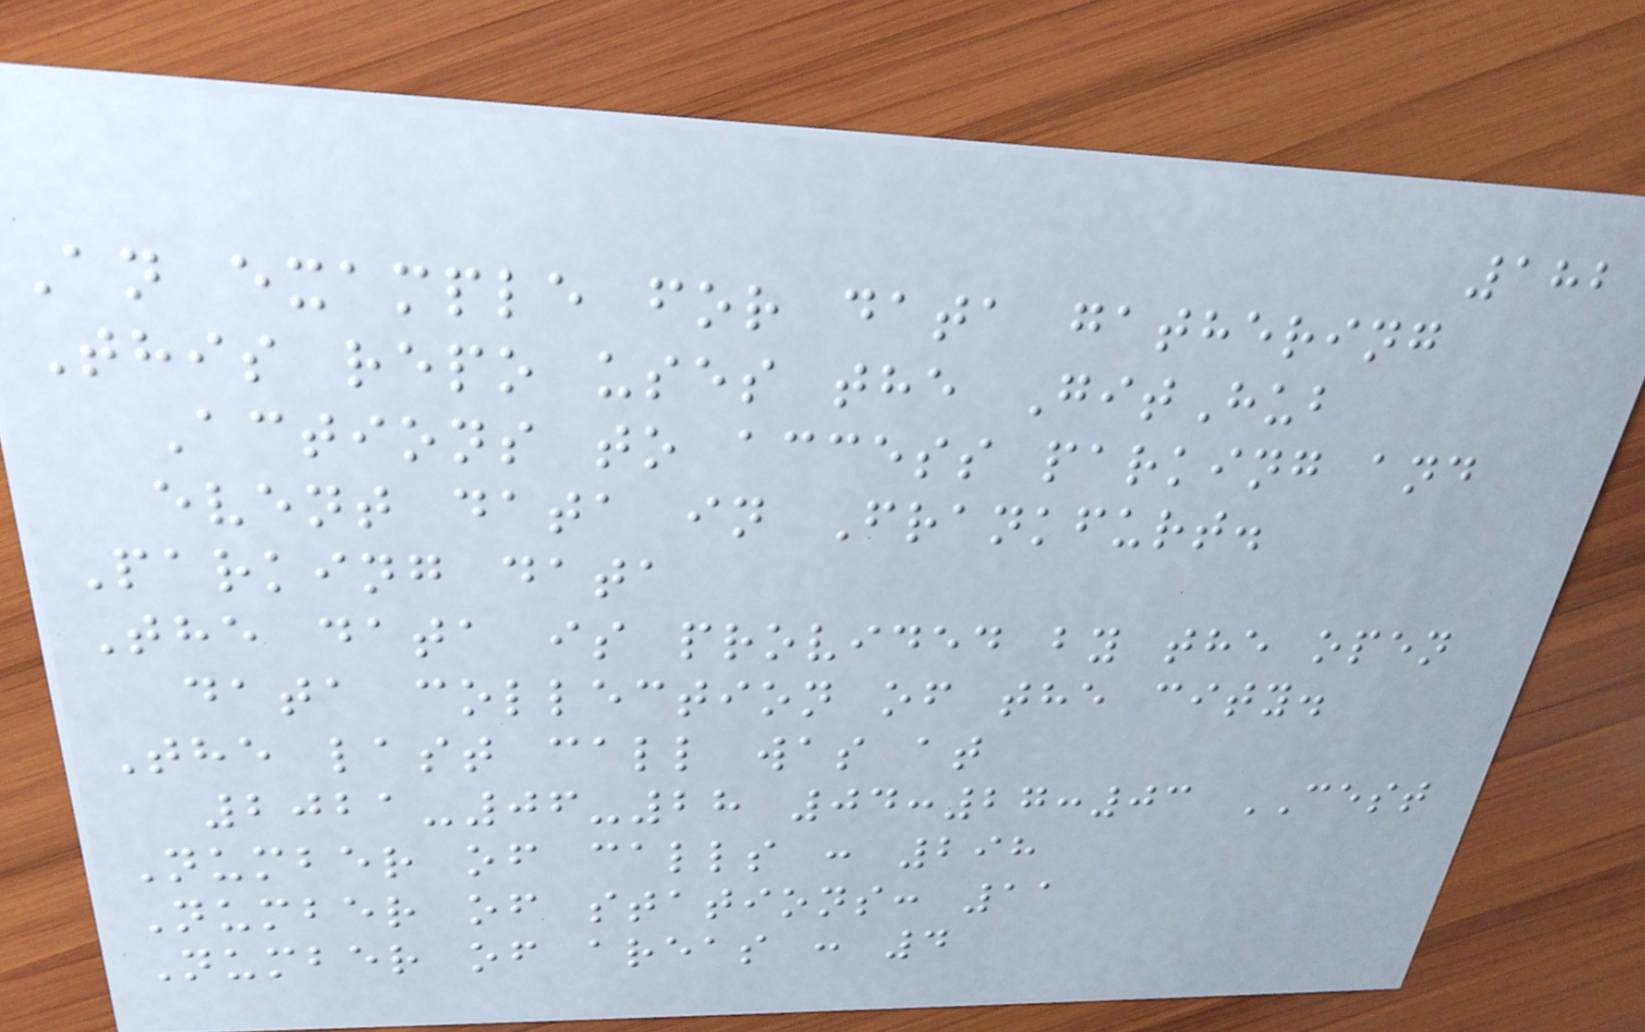182
An example for data gathering
This repo uses the GitHub
Actions to access parking and
event data in Frankfurt.
Parking data
The data is provided by the open
data collection of the city.
The last call was at
2021-06-28 04:27:03 CEST
Number of calls : 298
Number of stations: 11
Number of areas : 4
